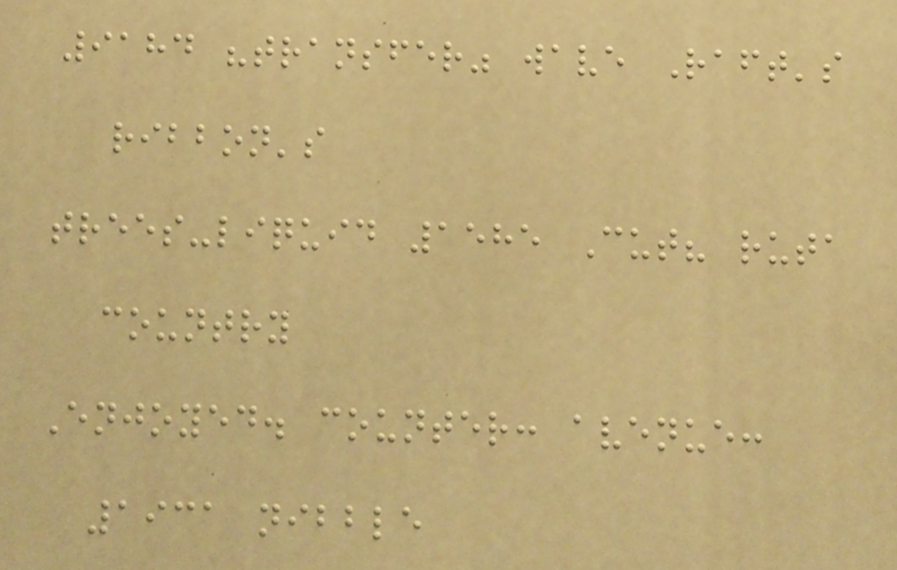9184 "transfer" wave Raft's
ribbon's
trees-liquid 1585 Cut? ruta
country
Enjoyed. counter: avenue:
1931 nibble
